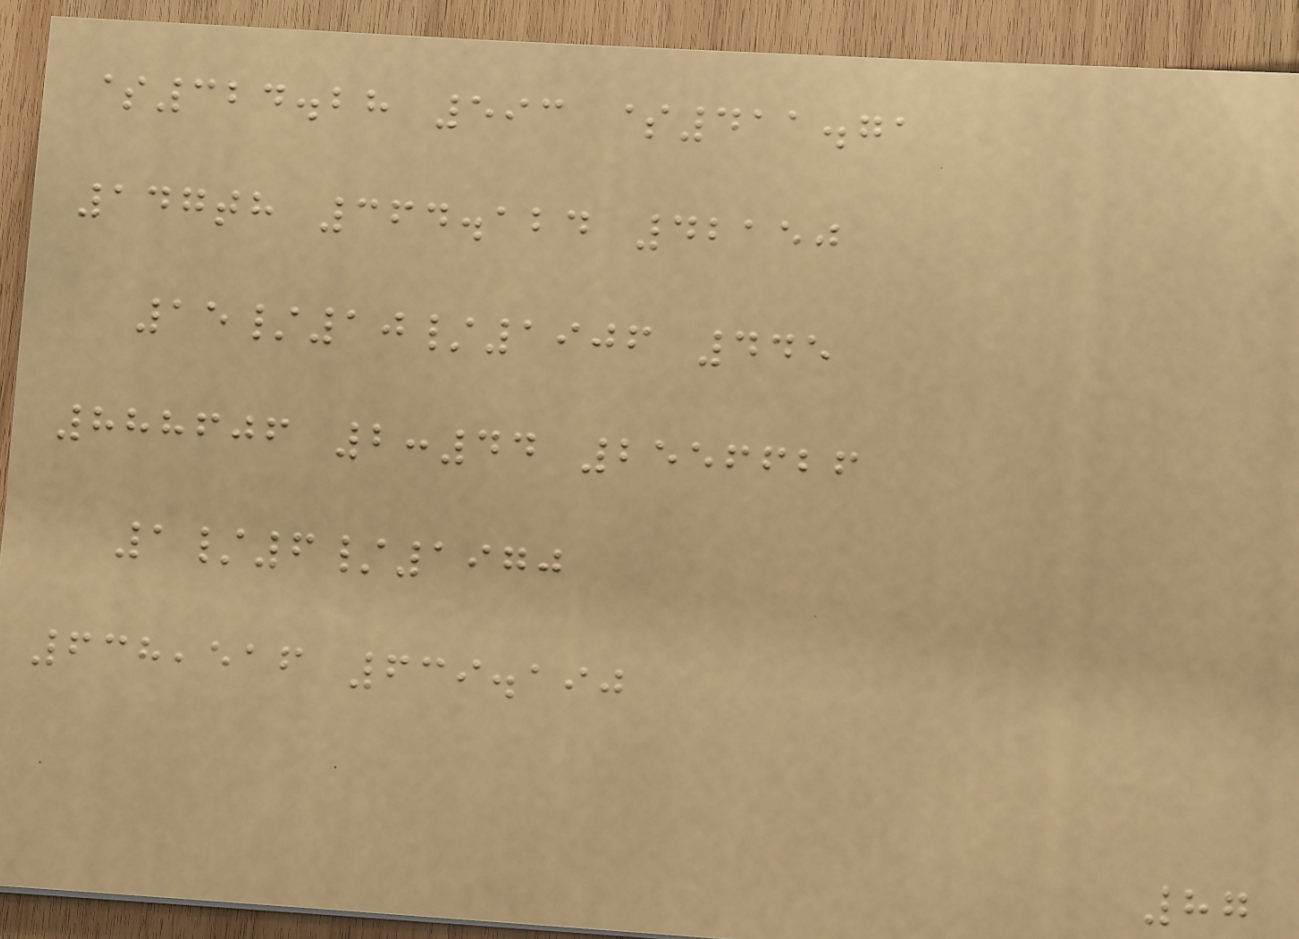$324.28 593 $411.71
147th 364.124 42150
15/10/1906 445
888606 2:44 2556626
1/6/1970
638,516 639.190
87
